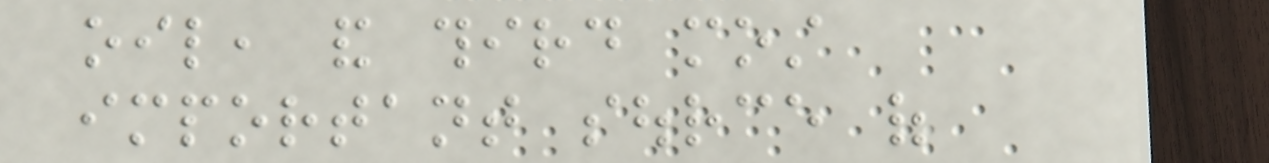oil, and third most
important source of
